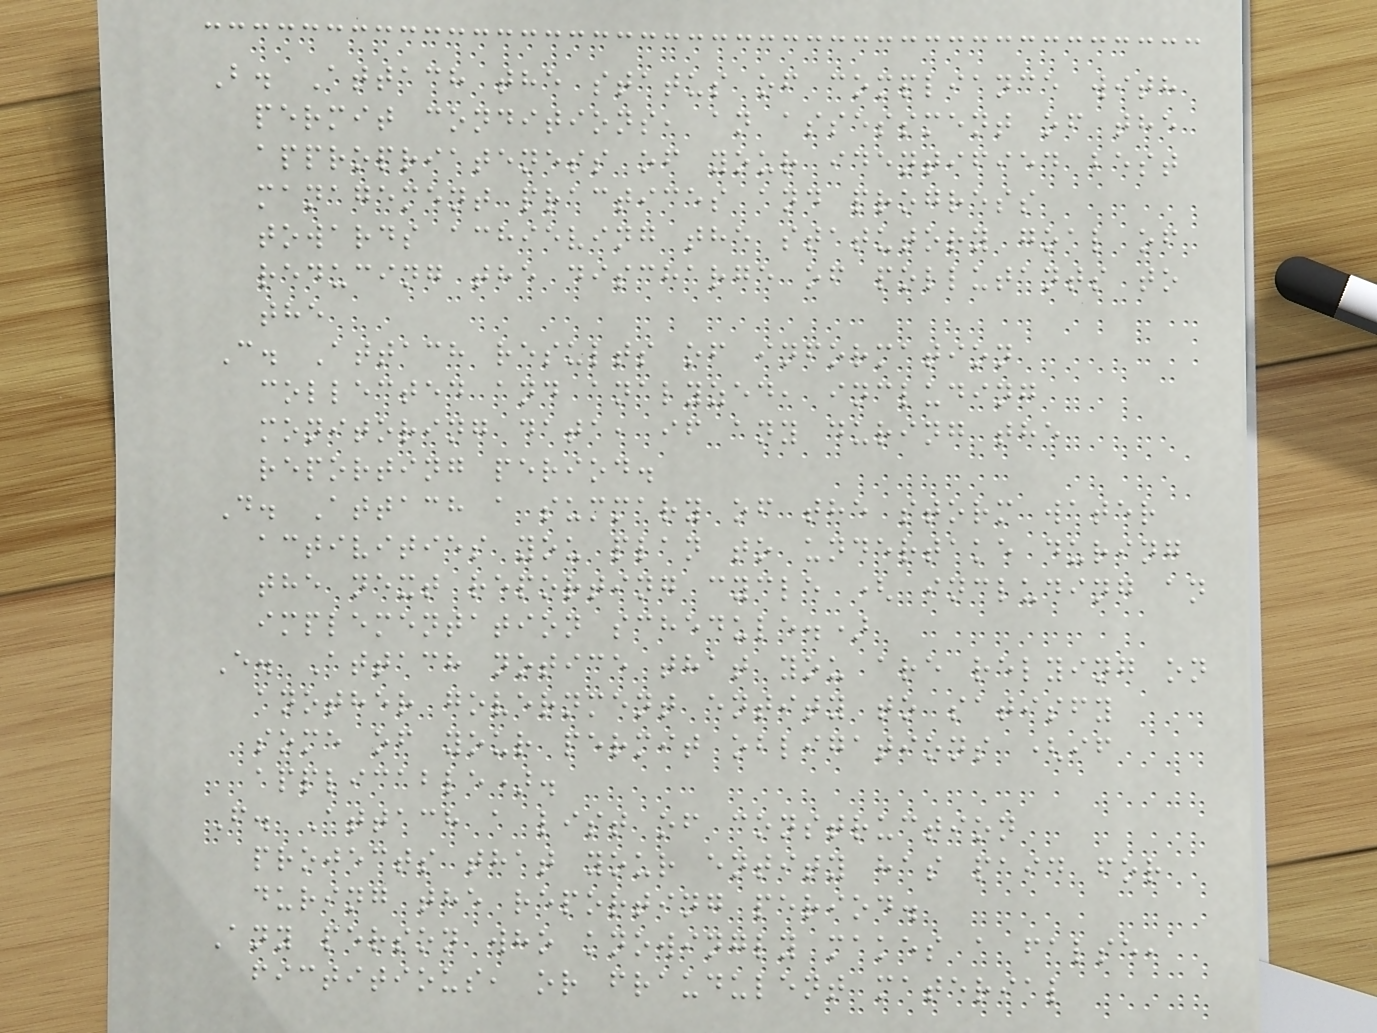B. Attach the status of compliance with
permit conditions, an assessment of the
appropriateness of your identified best
management practices and progress
towards achieving the statutory goal of
reducing the discharge of pollutants to
the
C. Attach results of information
collected and analyzed, including
monitoring data, if any during the
reporting period.
D. Attach a summary of the storm water
activities you plan to undertake during
the next reporting cycle ( including an
implementation schedule.)
E. Attach notice that you are relying on
another government entity to satisfy
some of your permit obligations (if
applicable).
F. Attach a list of construction
projects that your entity has paid for
during the reporting period.
Any person who knowingly makes a false,
fictitious, or fraudulent material
